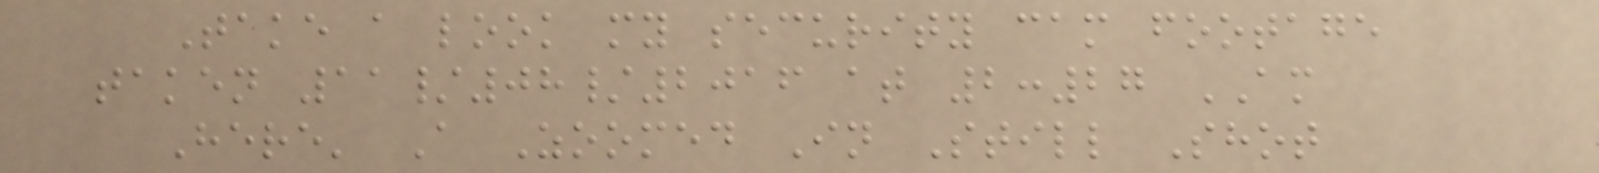Take a look my security cam footage
taken 11/08/2016 at 2:27 AM
Here' A Zoomed In Still Shot
